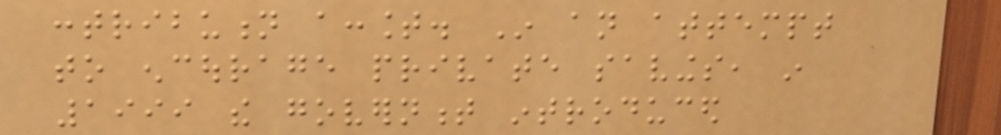contribution account. In an attempt
to encourage private savings, in
1999 the government introduced
